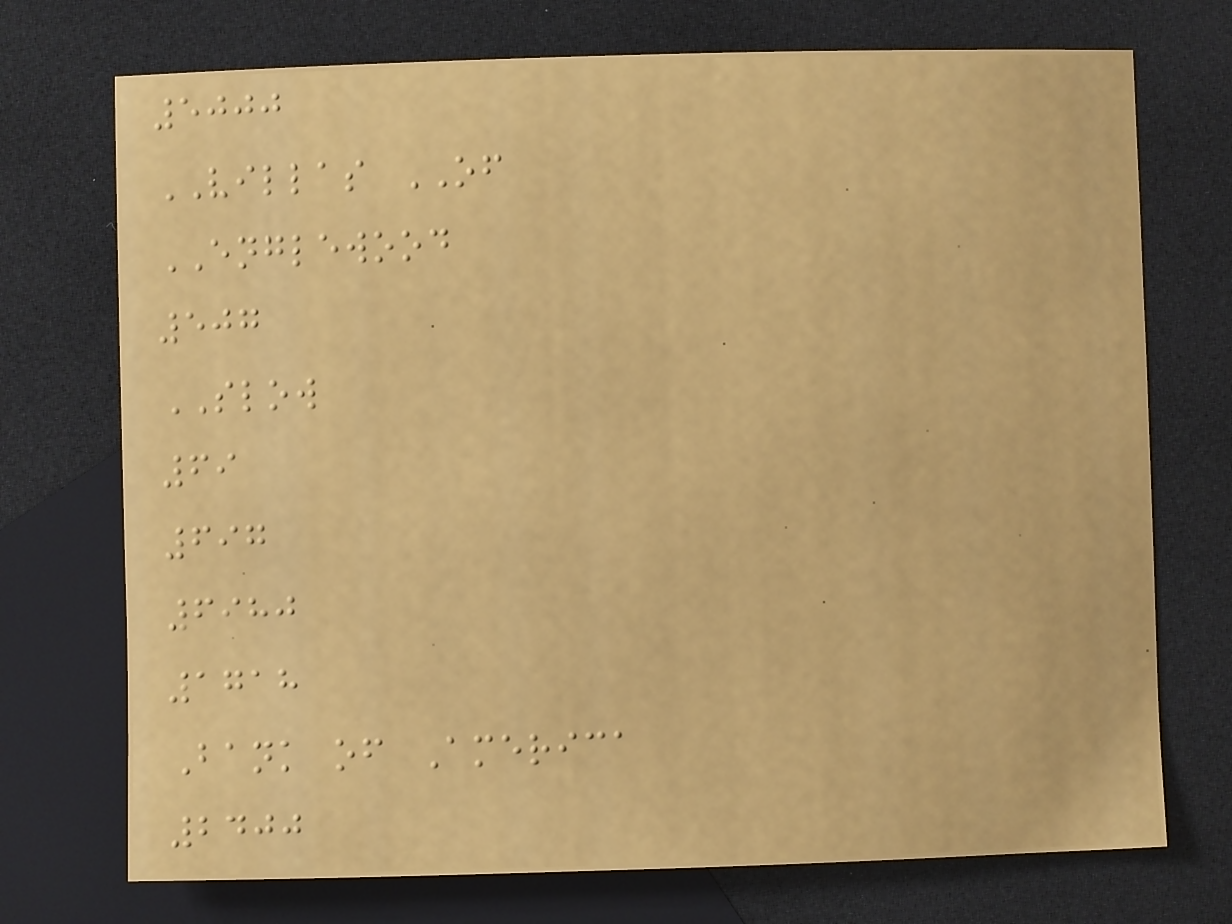5000
VILLAS OF
ENGLEWOOD
507
SLOW
69
697
6980
1718
Bank of America
2400
